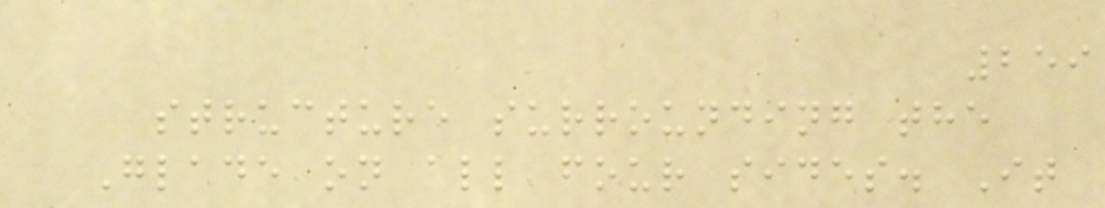259
structure surrounding the
Glade on all four sides. It
